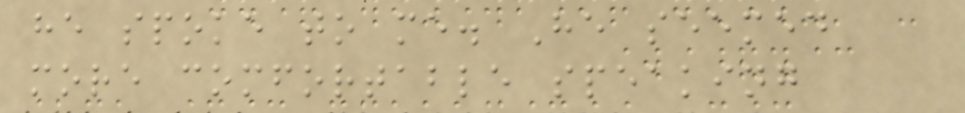he spoke to me. He seemed
more comfortable speaking
